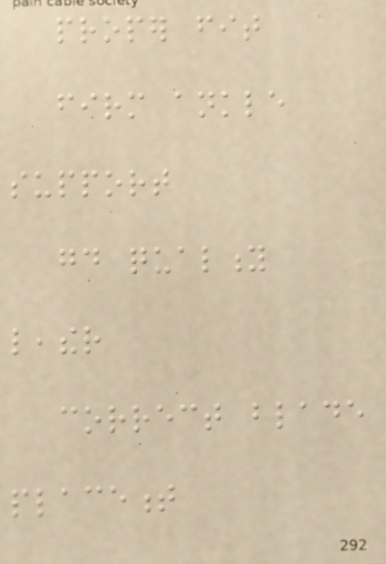proper fit
firm ankle
support
good quality
leather
correct blade
placement
